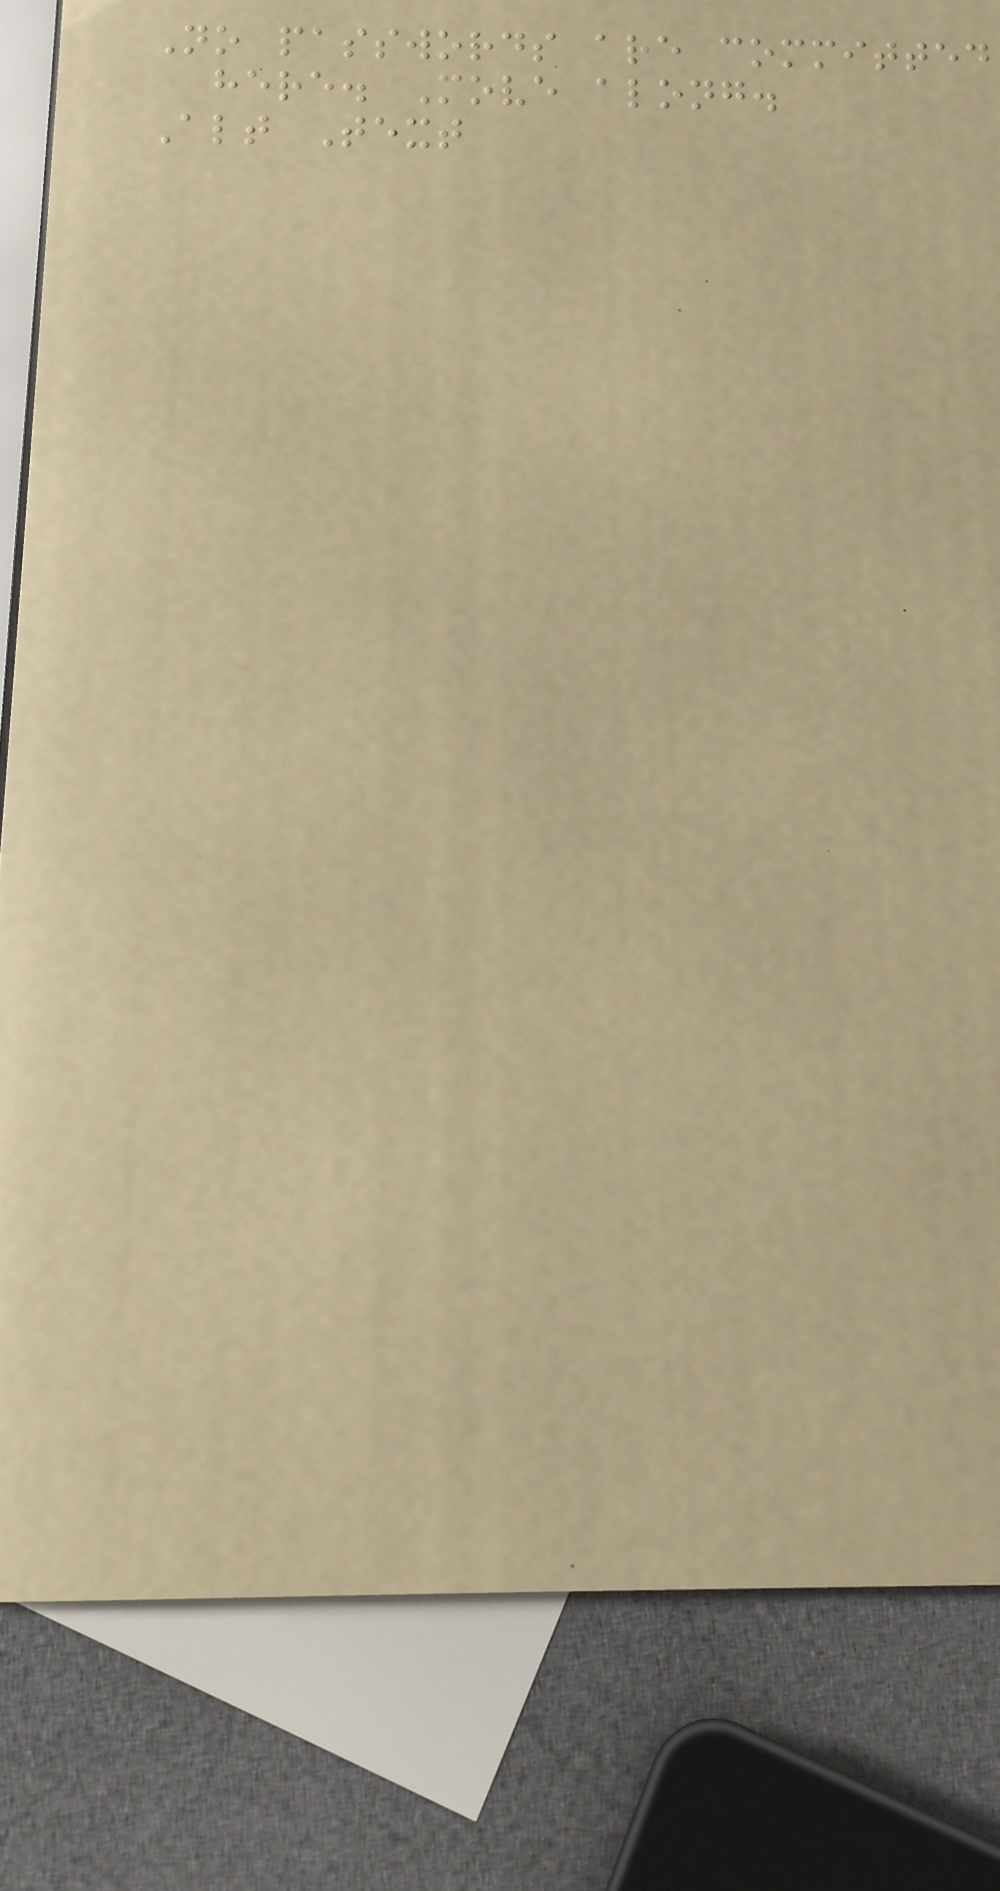No passwords are committed
here. Move along.
Alt Text
